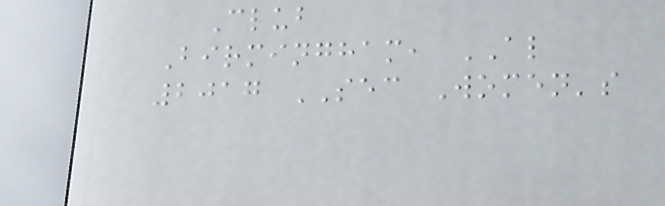Club
Birmingham, AL
2017 SEC Women's
